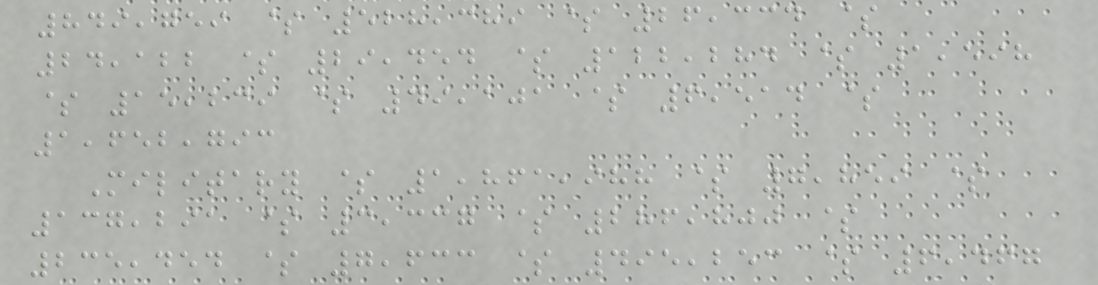849,759 $ 528,389 $ 26,334 $
24,122 $ 29,454 $ 122,284 $ 1,598
$ 15,239 $ 49,101 $ 6,514 $
1,652,793
Military $ 1,861,988 $ 7,859 $
137,291 $ 3,337 $ 286,800 $
235,454 $ 7,633 $ 495,253 $ 6,467
